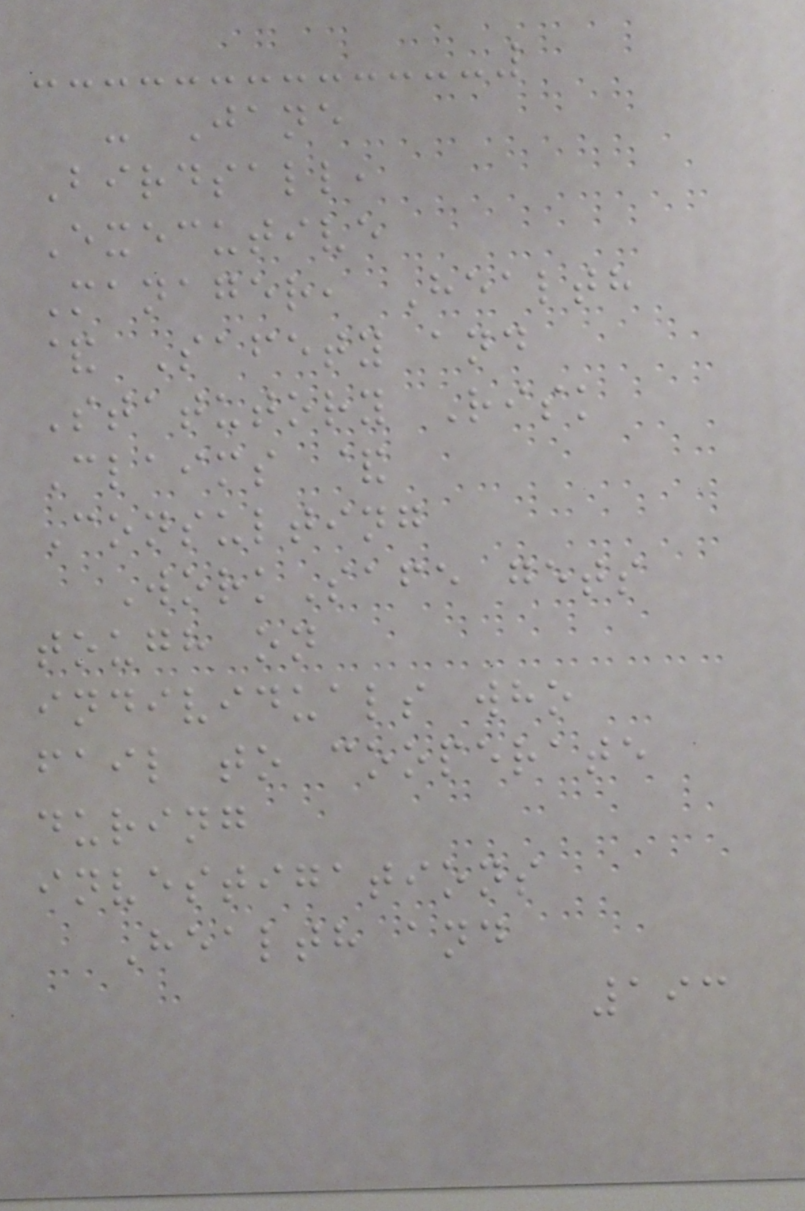- Jane
Birdsall,
Executive
Manager, Health
& Safety and
Statutory Risk
Claims &
Consulting
WorkSafe gets
tough on
individuals who
fail to cooperate
during
investigations
Health and
193
